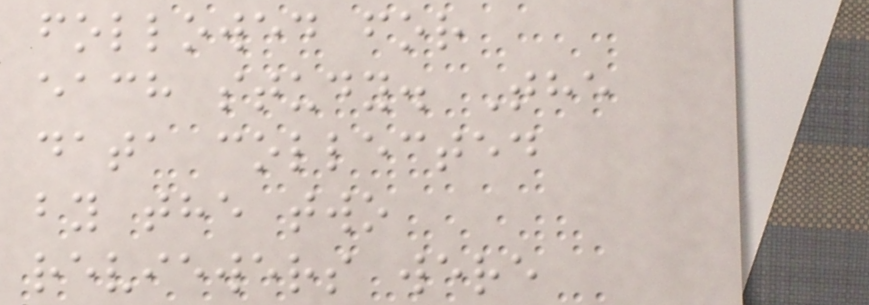followed for
each study. The
data collected
by the two
reviewers were
